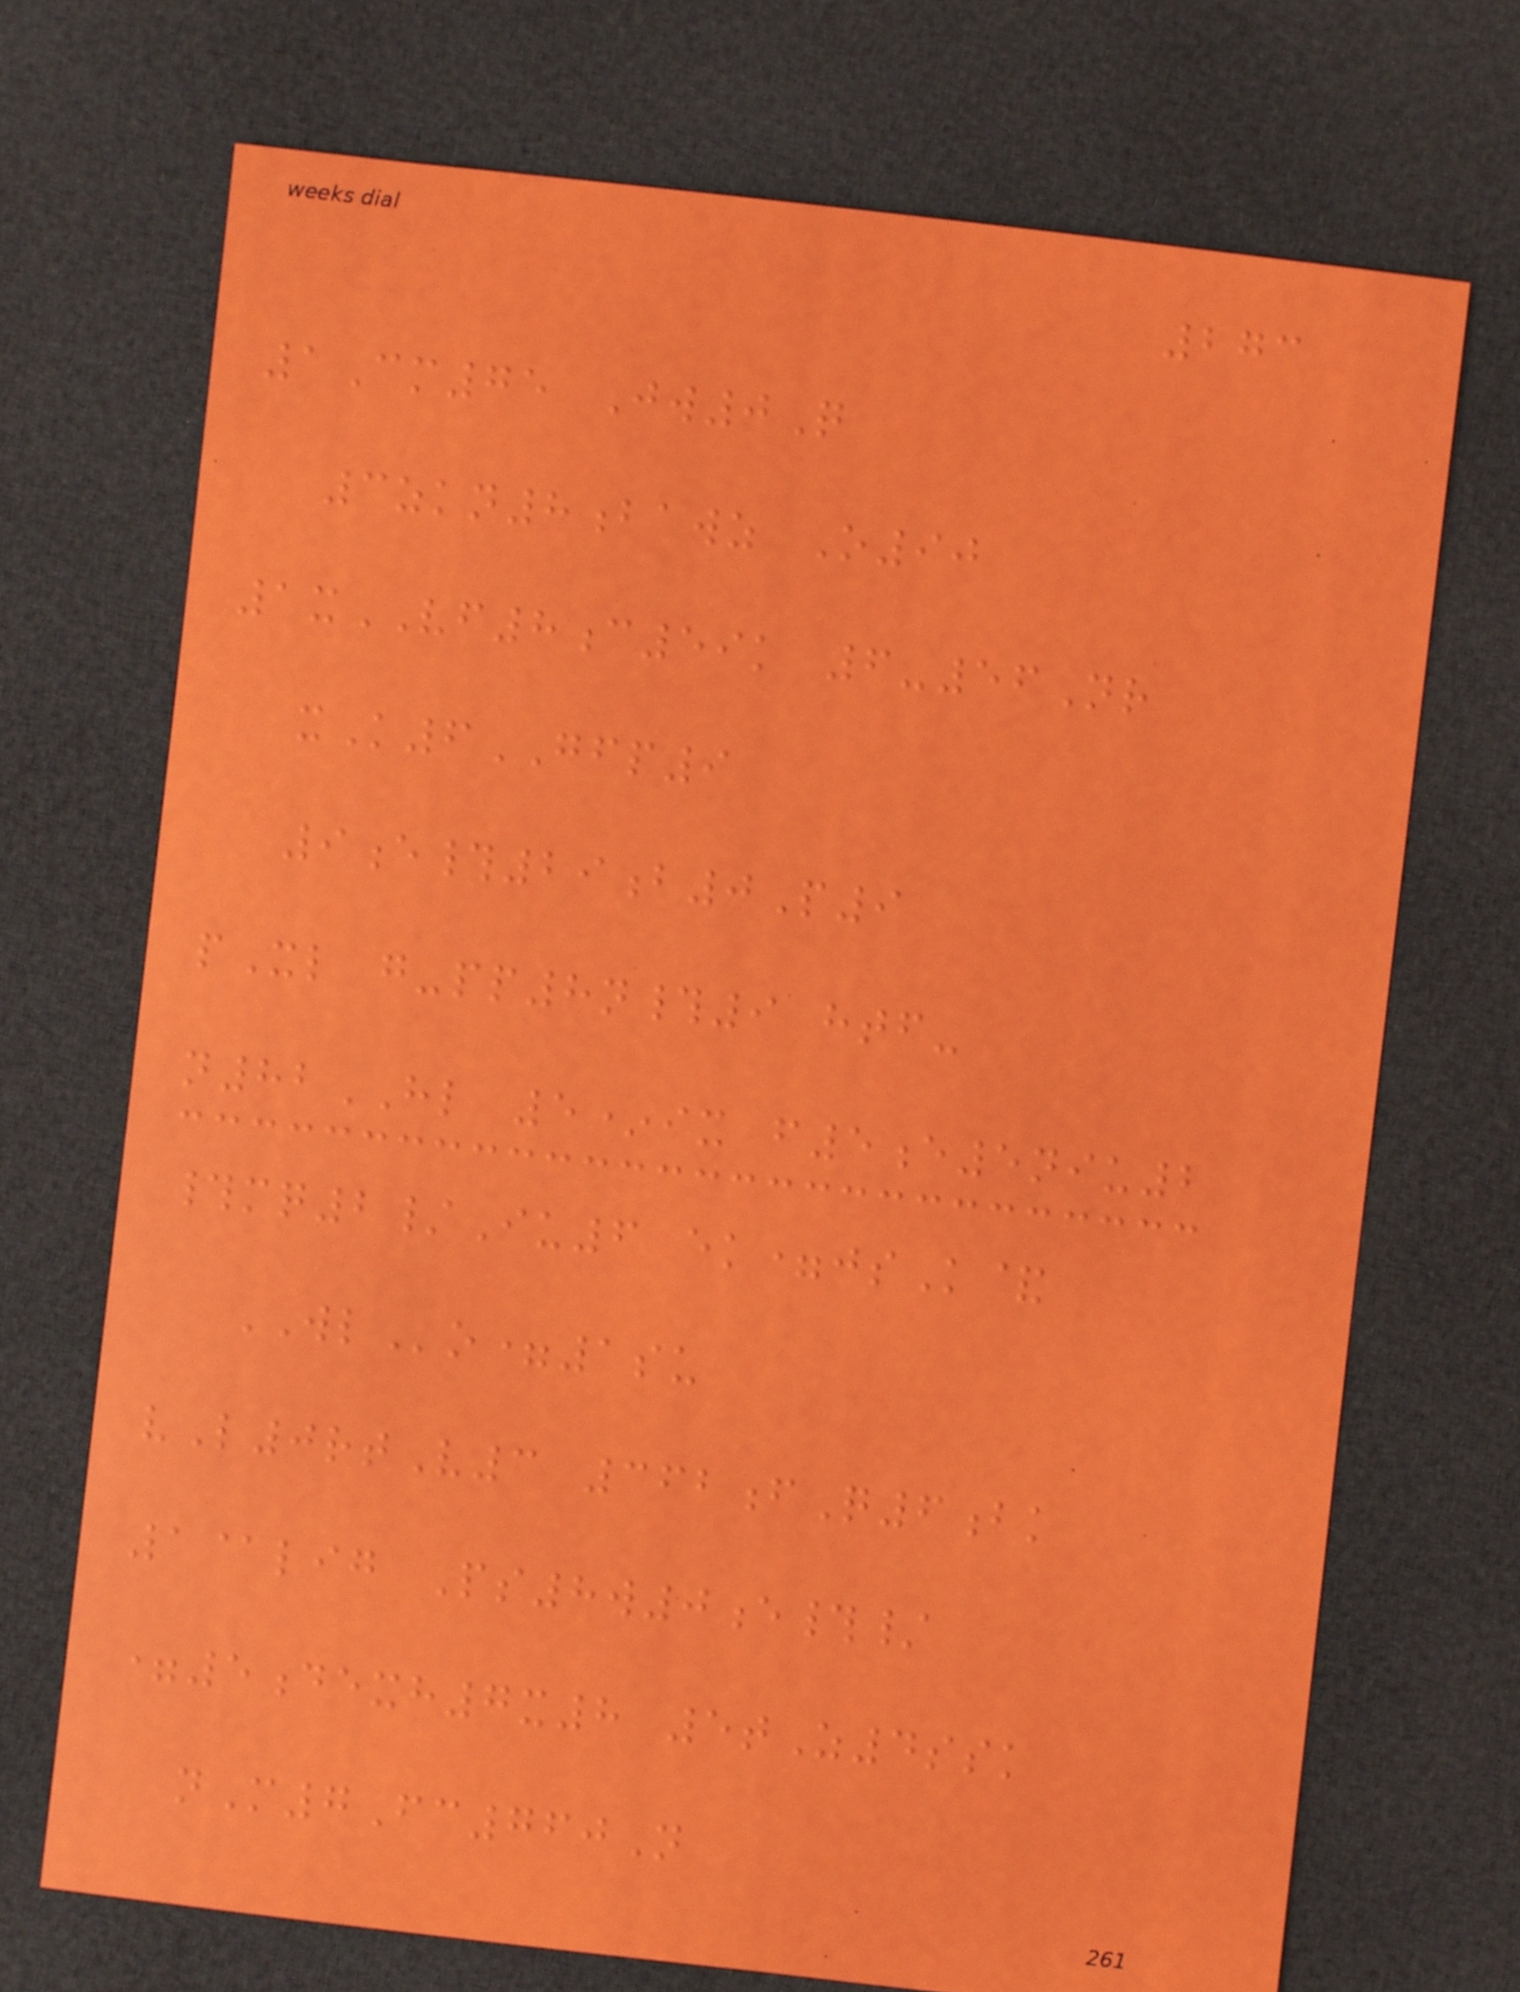273
1Cm75 Jw0Q
3zkn8bawz O90
1xVF8c59k 6-56Nr
xK6GFP9
9e#29b0P9
pXl g-pp8n#9 htf-
n82HL 5*ix f5e5niu2
#mq2/Iu6 ek=jsK&
WLo=1su
vL0rtV3 362fQ6bk
1@lig Ps8w0e#/
=5dexh7x8 5tZ4ssk
nM7Fc760N
